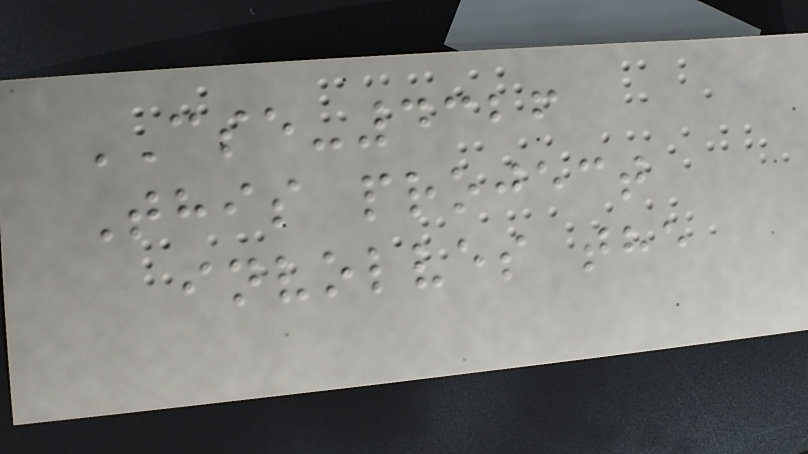CSE-4326
This project
involves the
